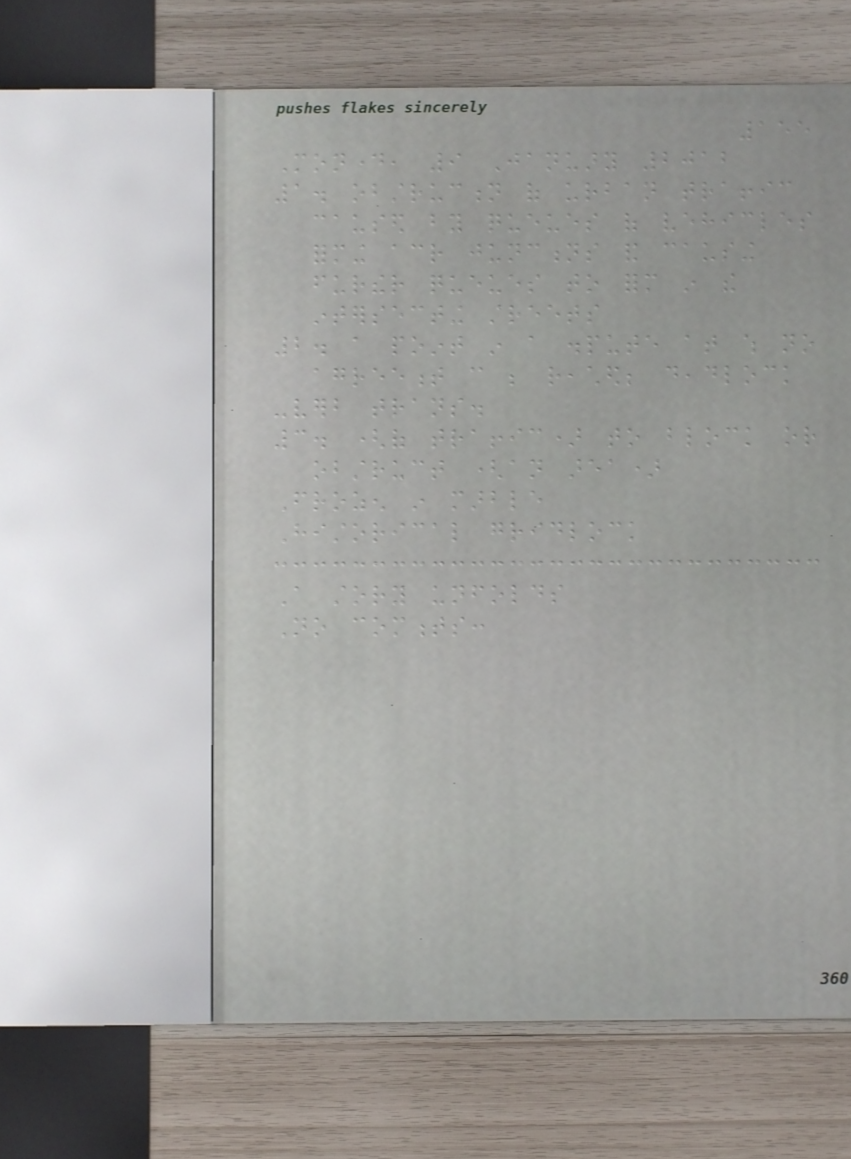155
Monday, 9 January 2012
1. obstruction of urban traffic
caused by queues of vehicles
forming across junctions and causing
further queues to form in the
intersecting streets
2. a point in a dispute at which no
agreement can be reached; deadlock
-verb trans.
3. (of traffic) to block or
obstruct (an area)
Frozen in marble
Historical gridlock
A story unfolds
No comments:
